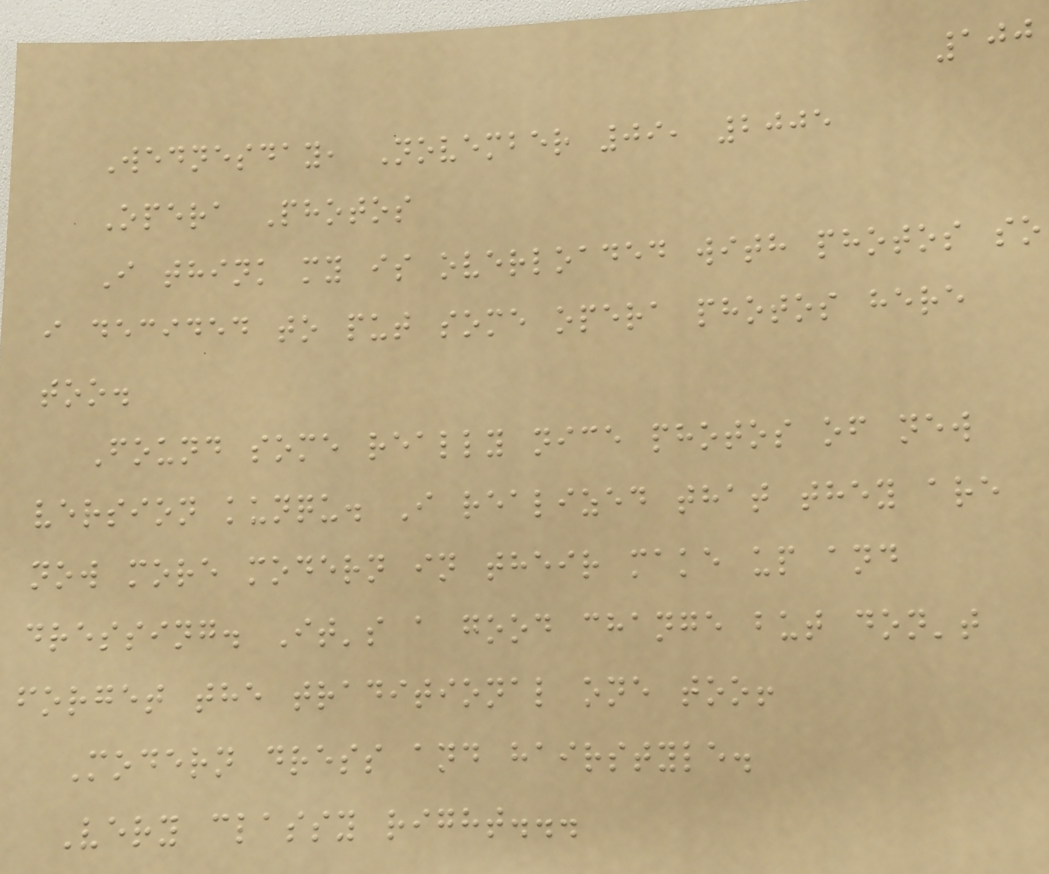100
Wednesday, November 09, 2005
Opera Photos
I think my is overloaded with photos so
i decided to put some opera photos here
too.
Found some really nice photos of new
version kunqu. I realized that they are
now more modern in their make up and
dressing. It's a good change but don't
forget the traditional one too!
Modern dress and hairstyle.
Very classy right...
